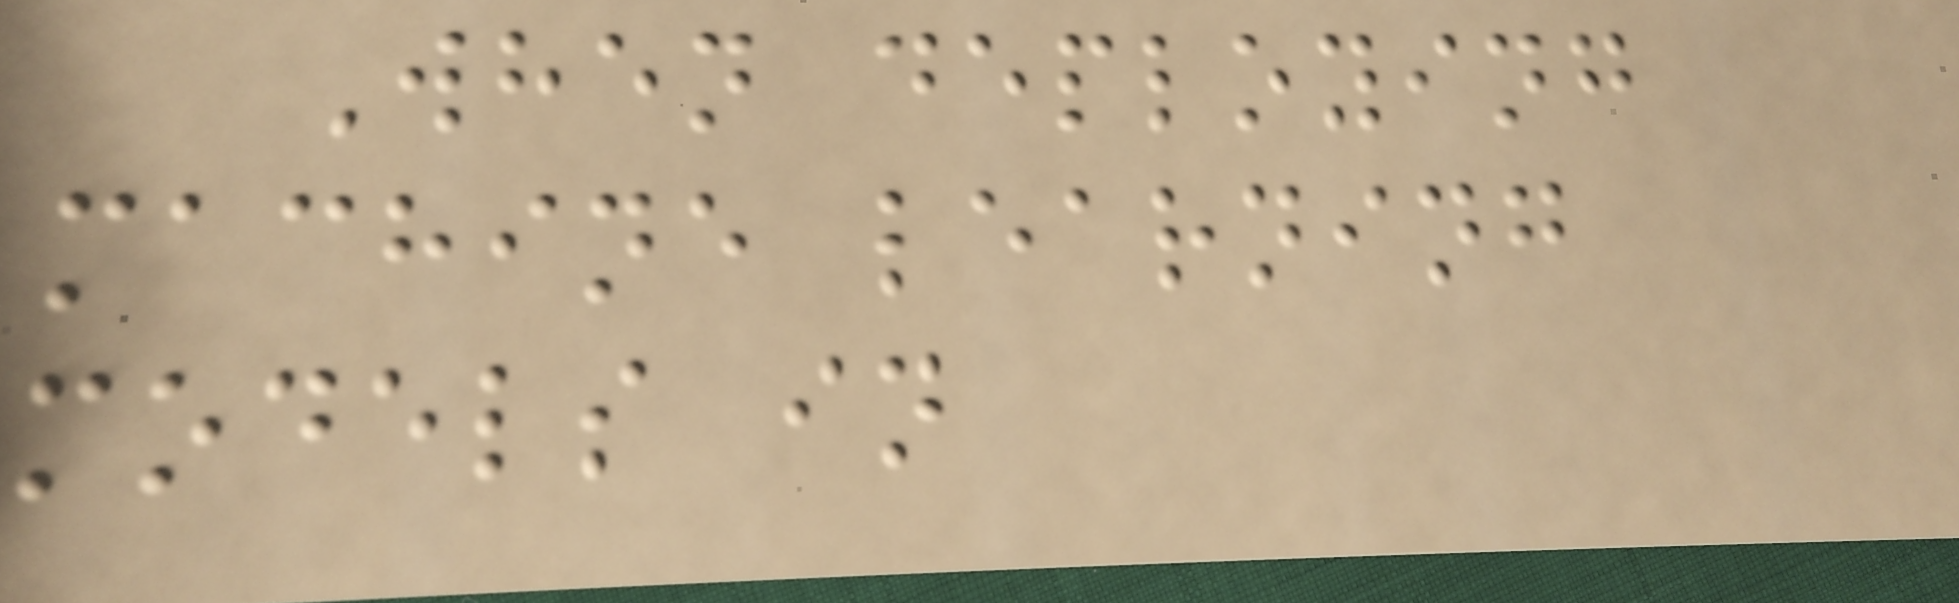When deploying
machine learning
models in
